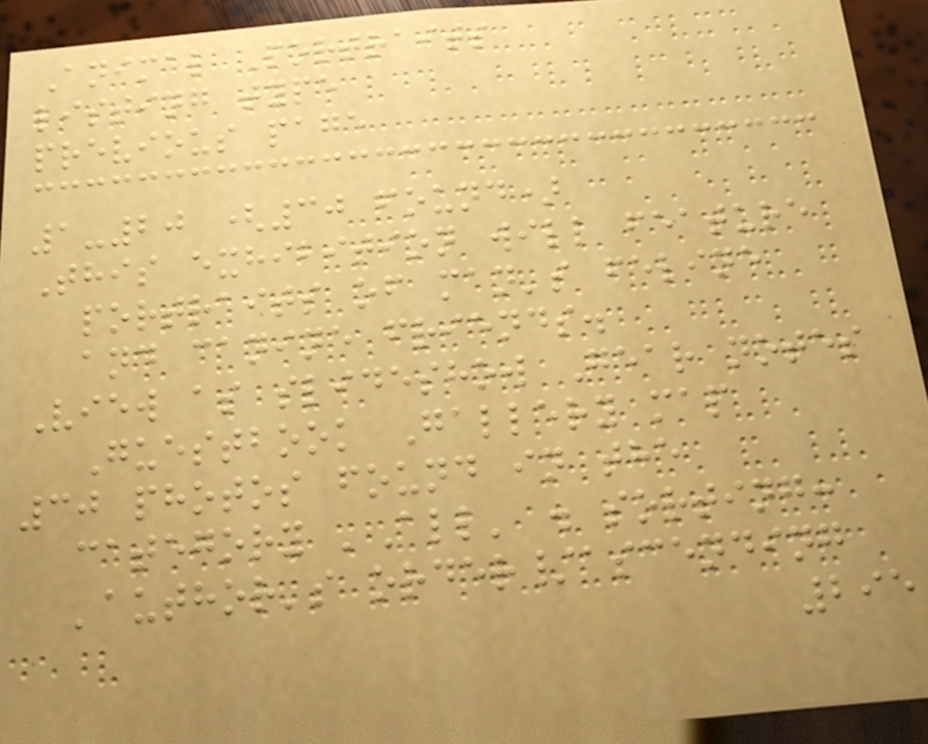Animal Portraits
listing type
previous page
1-20 (30 found)
This exhibition will feature
portraits of man's feline
and canine friends.
View as slideshow Gear notes
Guestbook Gallery map
30 photos found in the
category 'All' . sorting:
'author's order/ascending
295
